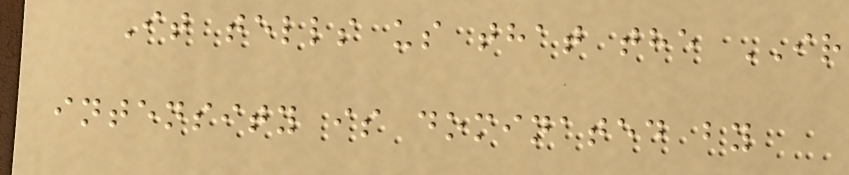It tells us that the IR
intensity is dominated by
